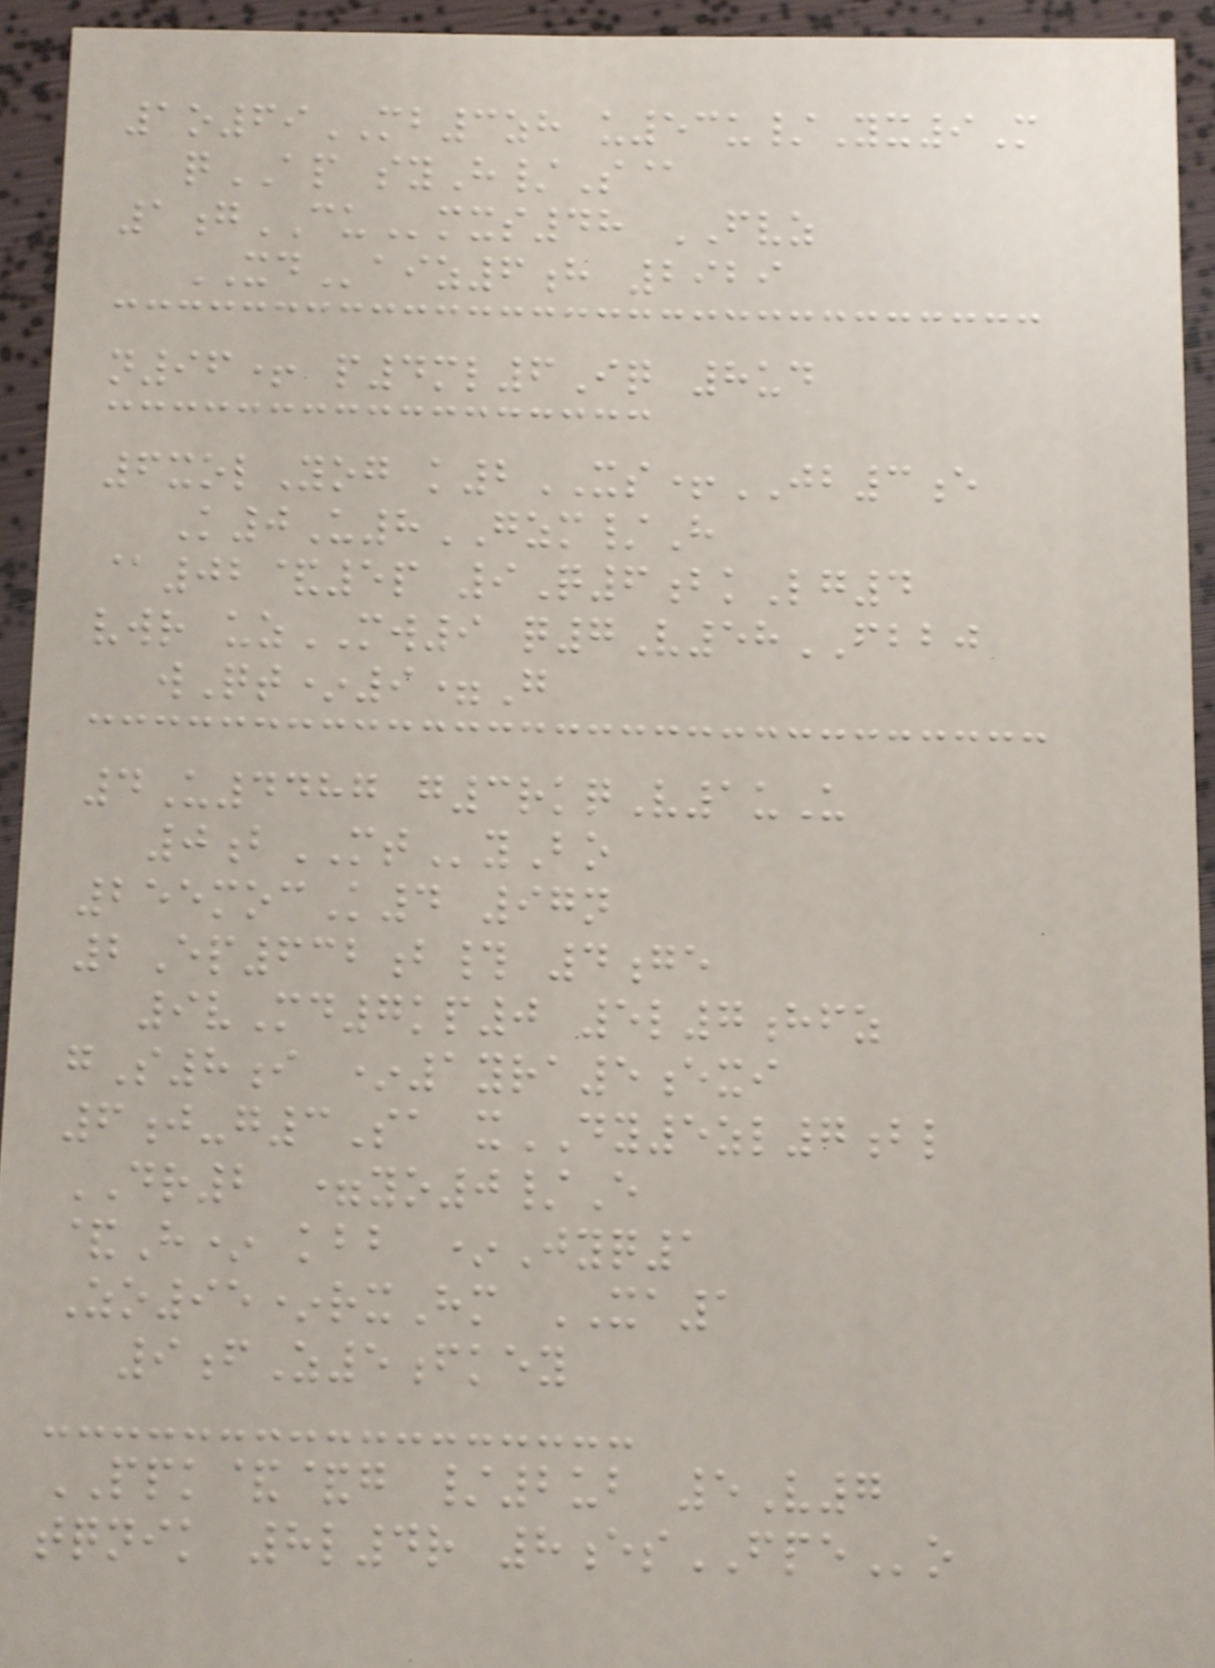1o69MB3zh u53u/Yx9M
qAP syH/S@
1gCUmxs48 FVZ
XDaiz6h 2929
n96+ p4ml6Iq 8ud
6xolYog k2XS+JB3e
K0U8GZM/H
@02&5p 9Q6bkLg4
vwr uzMW9 q7V58FBBJ
wQt*9=G
4U4487 g3rkqV1uU
0bMTyBo
255mocK4 97n
2Ep632b# 4ge
9vMd7kp0 5l7hfz
gS8i *1yra5exi
6j-g3Sa xDY5zl7bl
DR2 =yo0/E
&H* kbb *Jyq1
Zo95*rxHm XA1
9fZ5fkey
PPK&&g /2ub 5V7
tqnik 8l4r 8esFPEo
